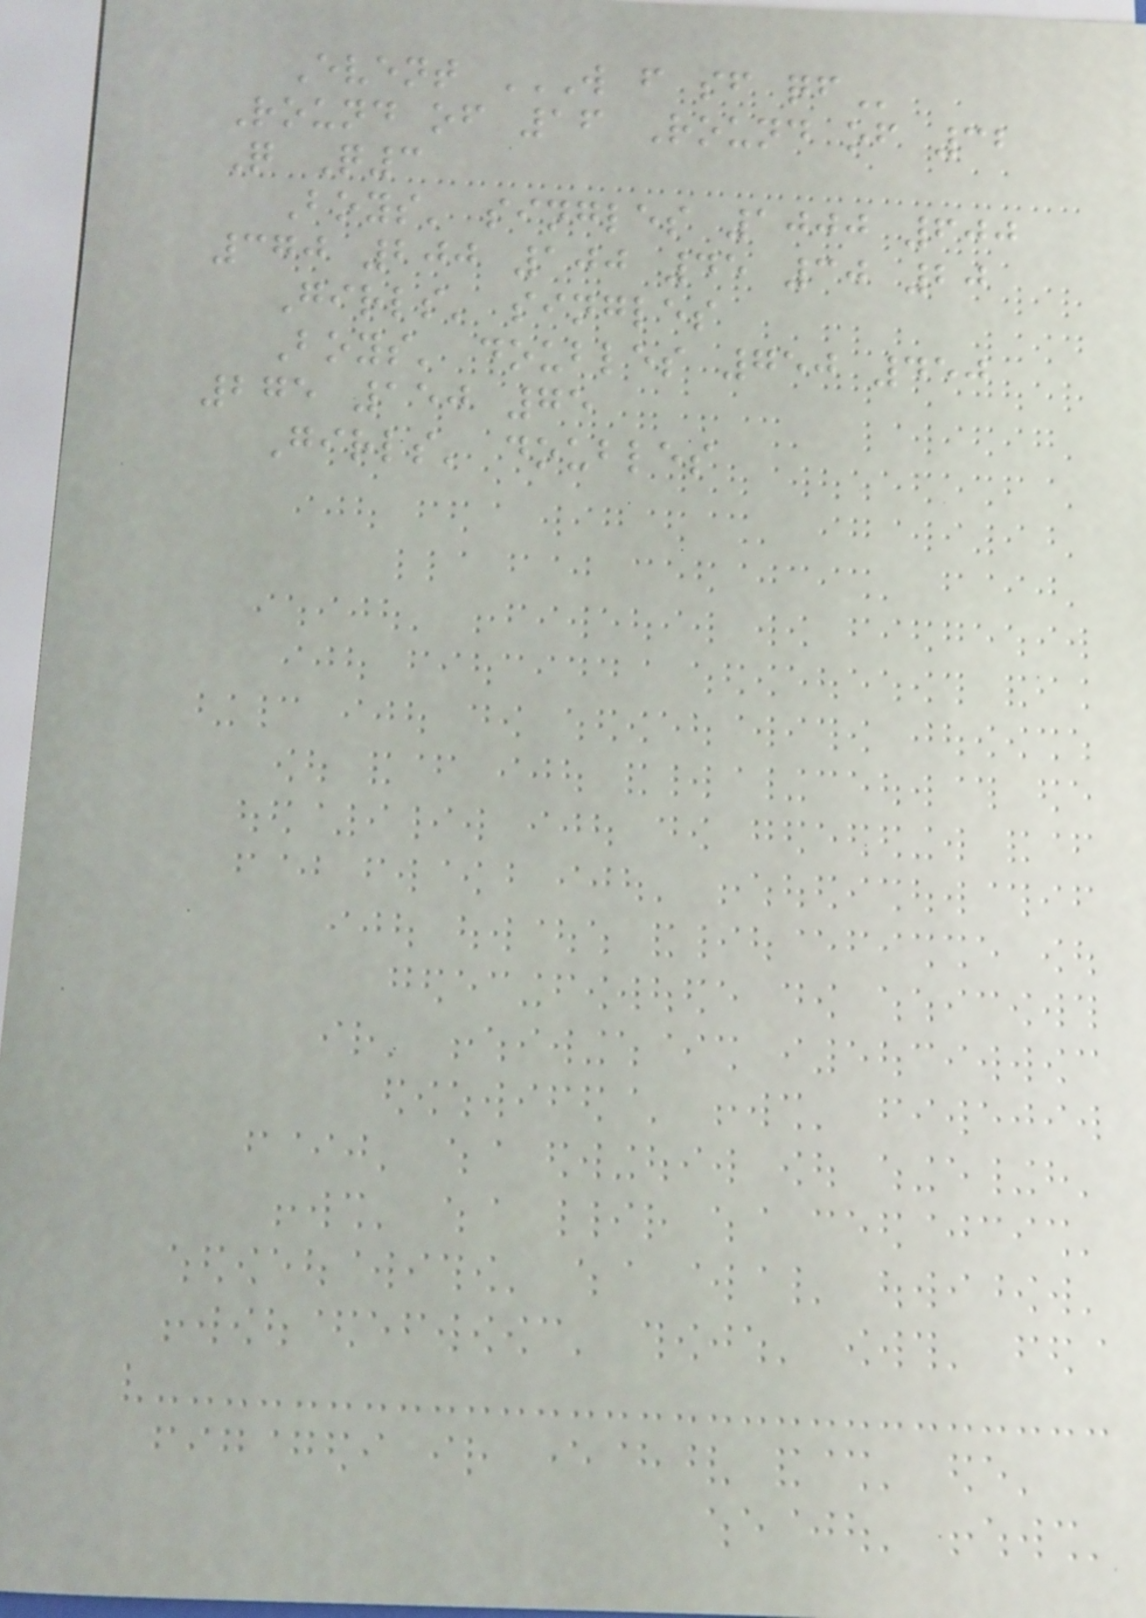Event W F SF QF
Round of 16 Round of 32
Q Q3
Boys' singles 1000 600
370 200 100 45 30 20
Girls' singles
Boys' doubles 750 450
275 150 75
Girls' doubles
